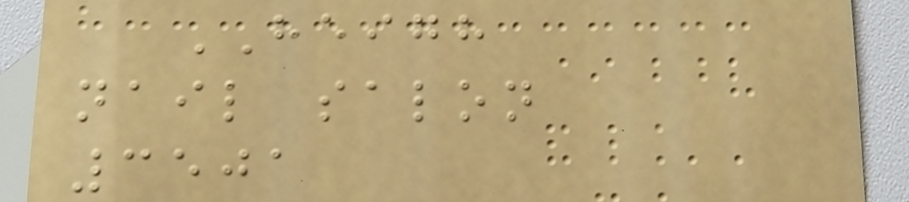HEIGH
nail salon
3501
